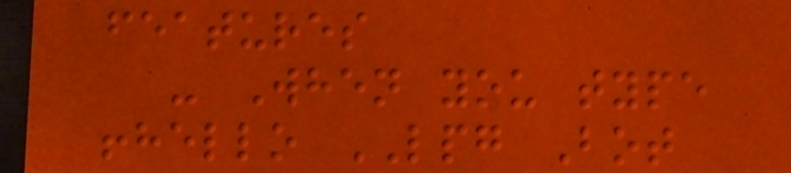features
- When you type
!hello LPG Bot
